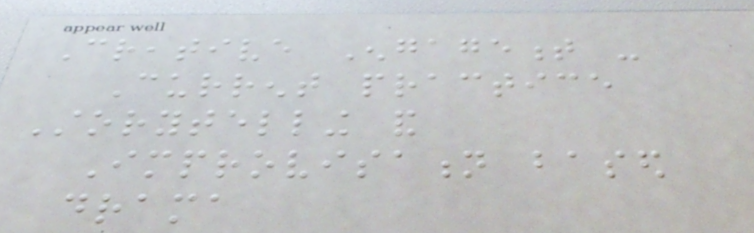Creative Engagement -
Current practice
Storytelling and
Improvisation based
drama
